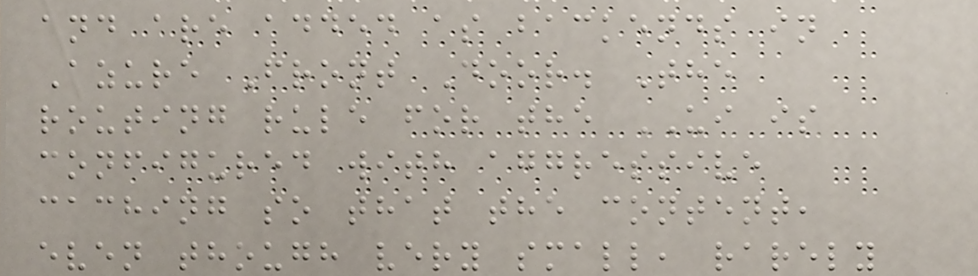and are added as backends in
Azure Front Door. The
routing rule for the UI is
configured with aggressive
caching so that the content,
even though very small, rarely
